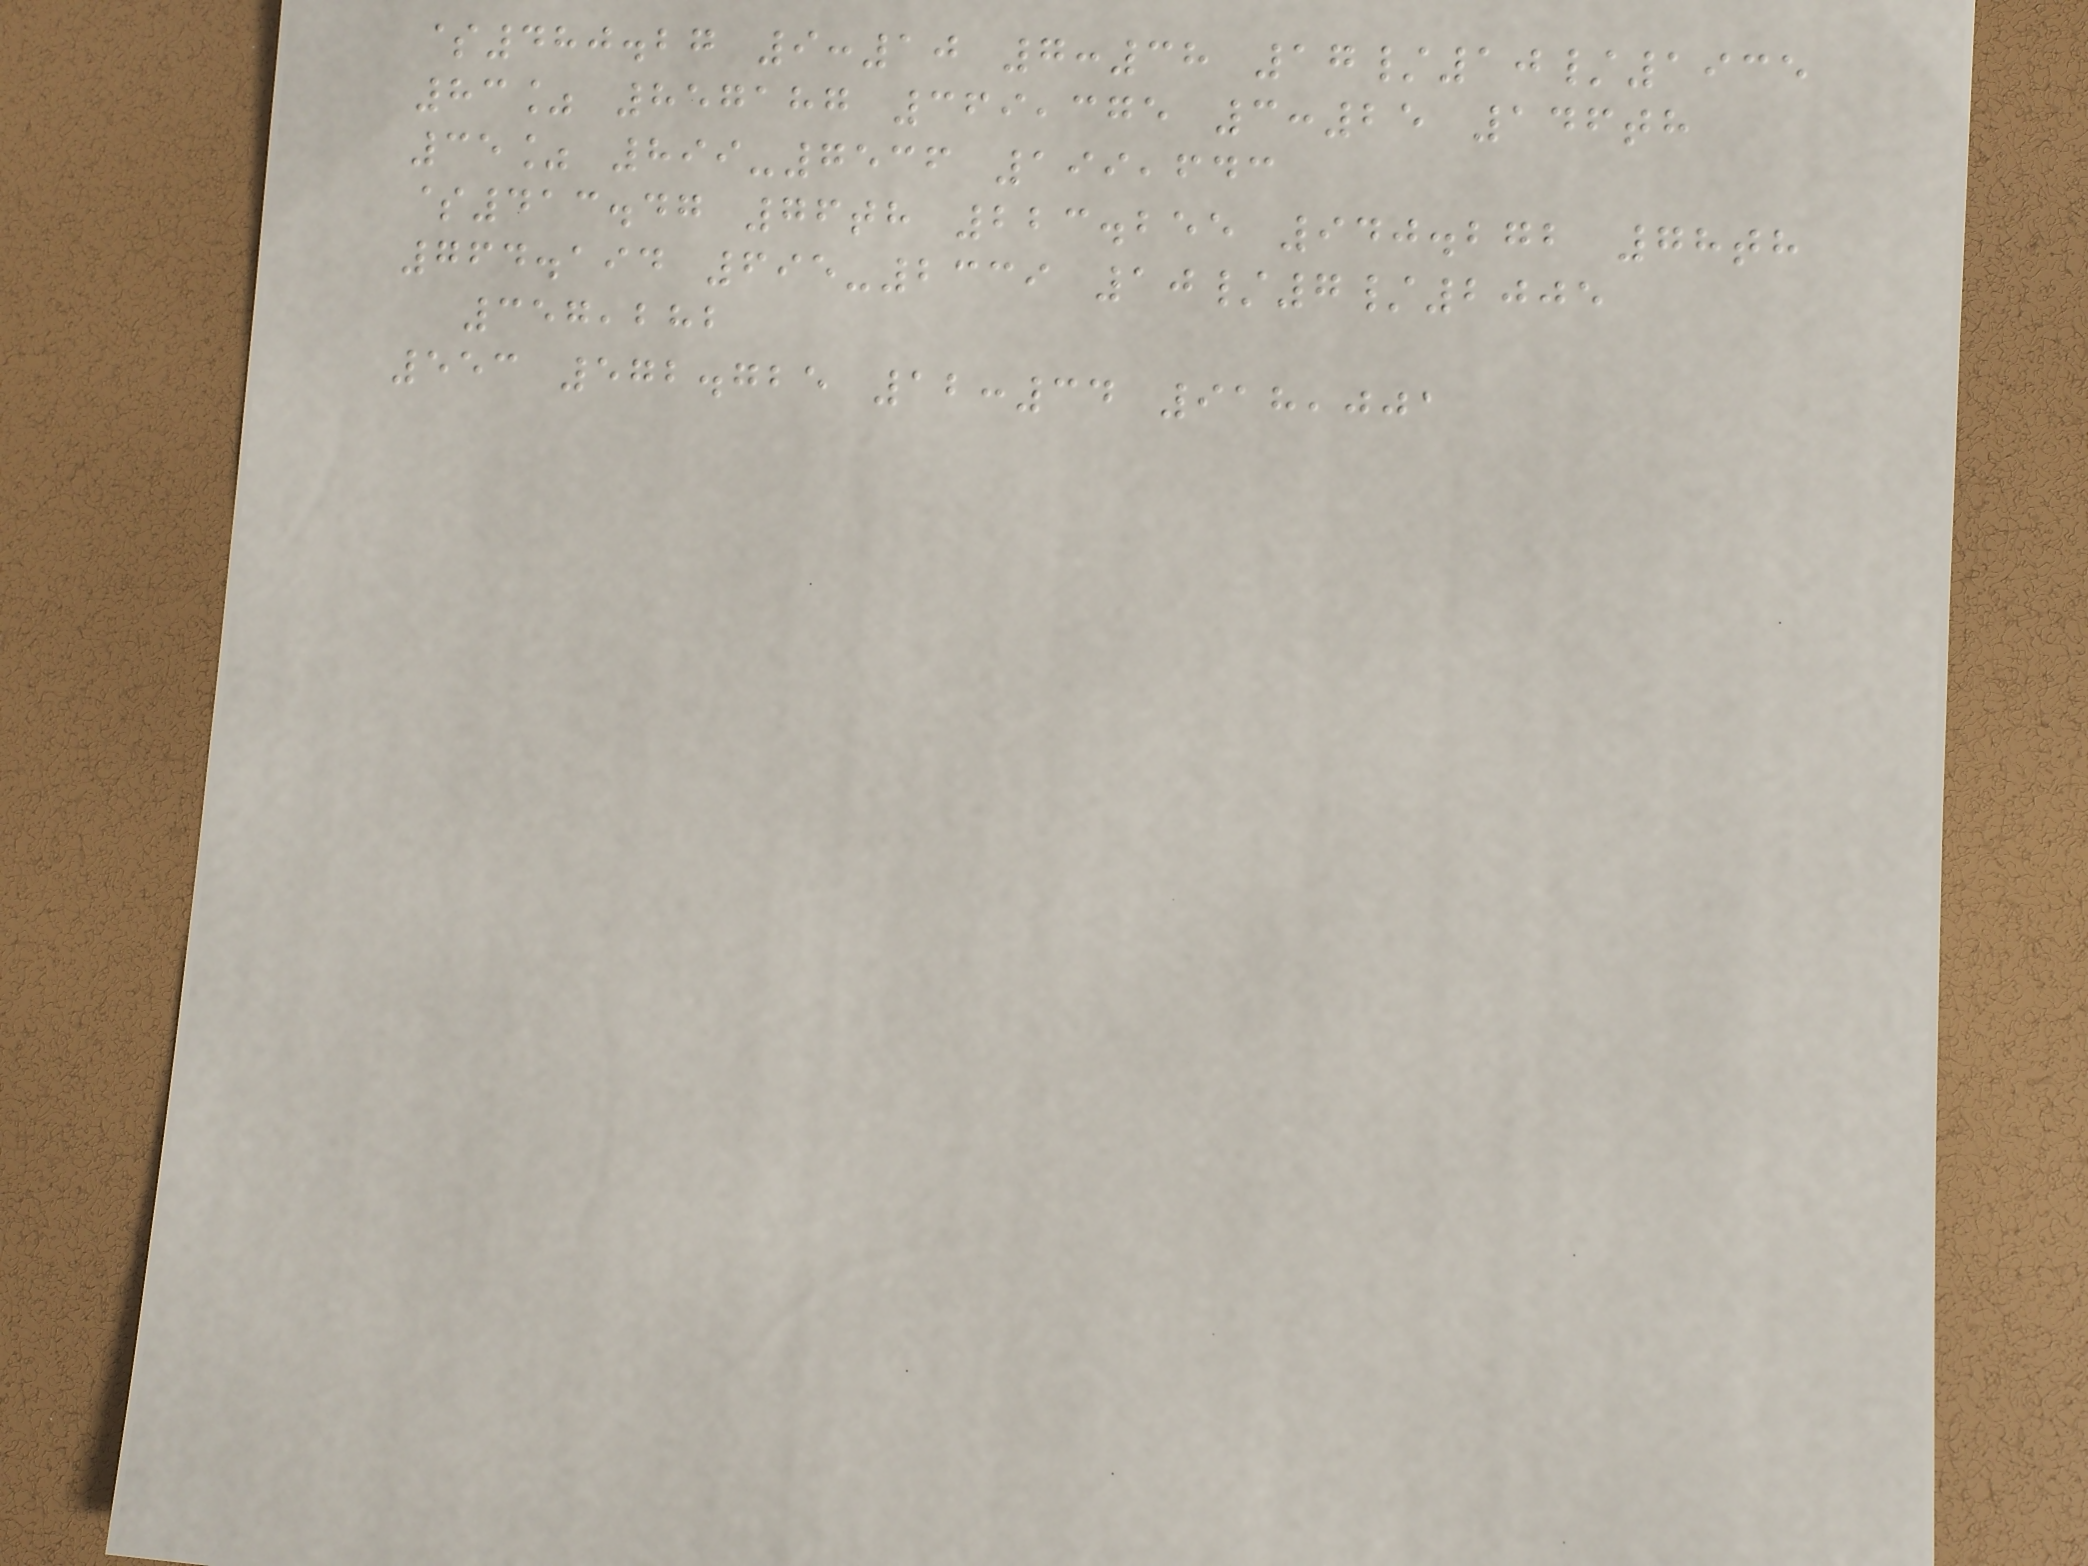$480.27 9:10 7:38 17/10/1935
83% 857187 369,375 3:25 146th
35% 899-7536 199,643
$413.47 76th 223.255 940.272 78th
764.194 695-2339 10/7/2005
357,282
553 572.725 12:34 918,001
